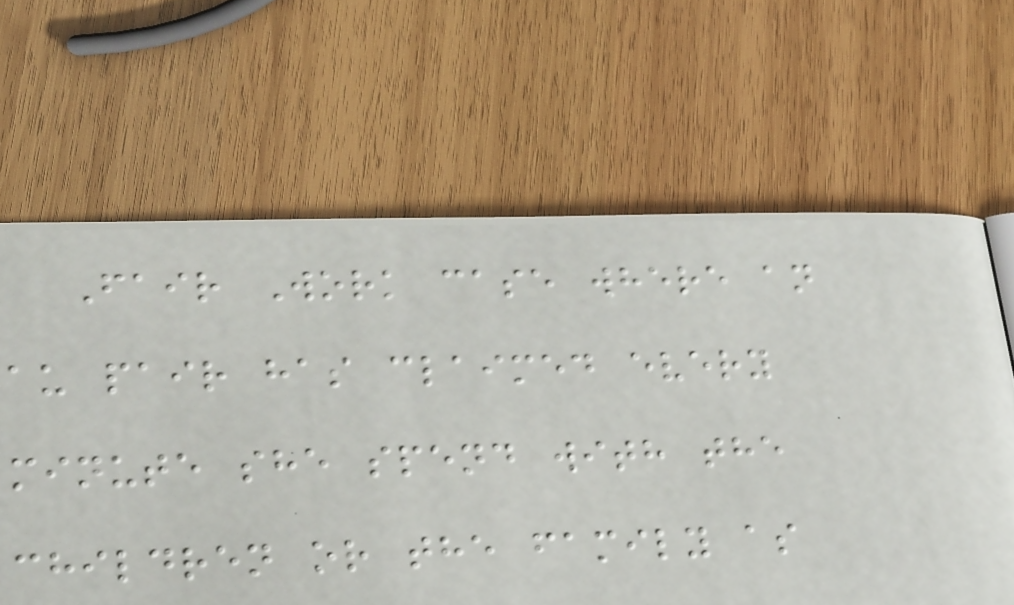Fair Work case where an
au pair has claimed every
minute she spend with the
children or the family as
